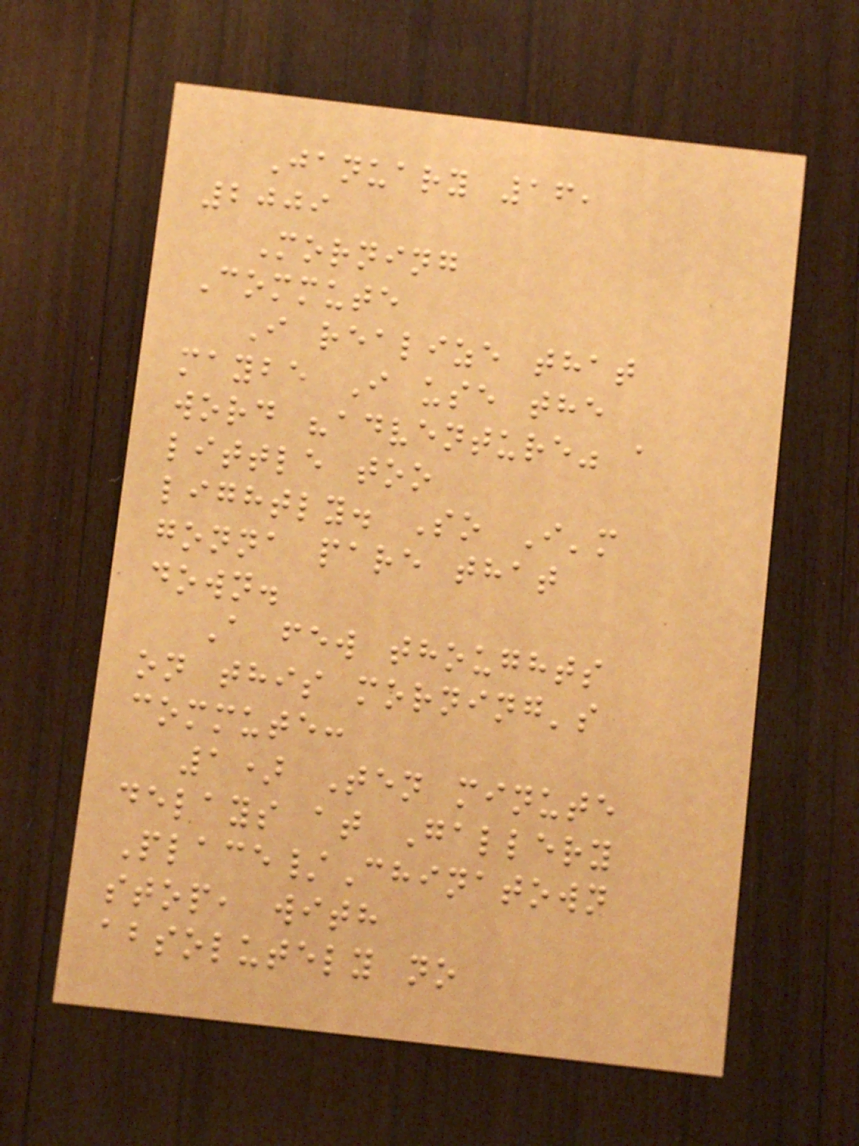January 16,
2009
Morning
Commute
I realize that
maybe I use the
word "adventure" a
little too
lightly. So I'm
gonna pare that
down.
A few thoughts
on this morning's
commute:
1) Ten minute
delays at Gallery
Place/Chinatown
stop, with
absolutely no
